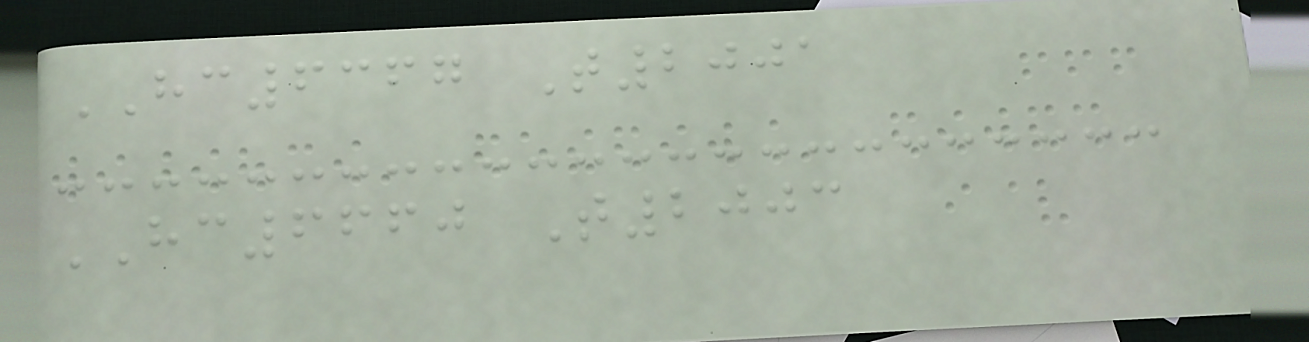HC6367 T2001
HC6660 T2003
